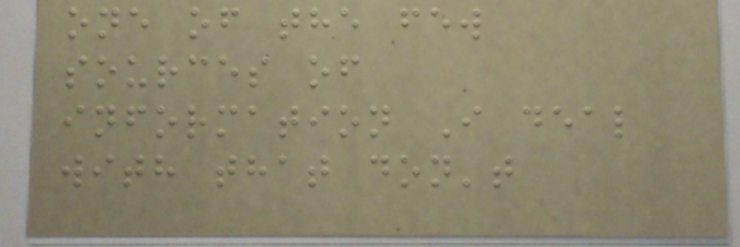one of the few
sources of
information I deal
with that don't
